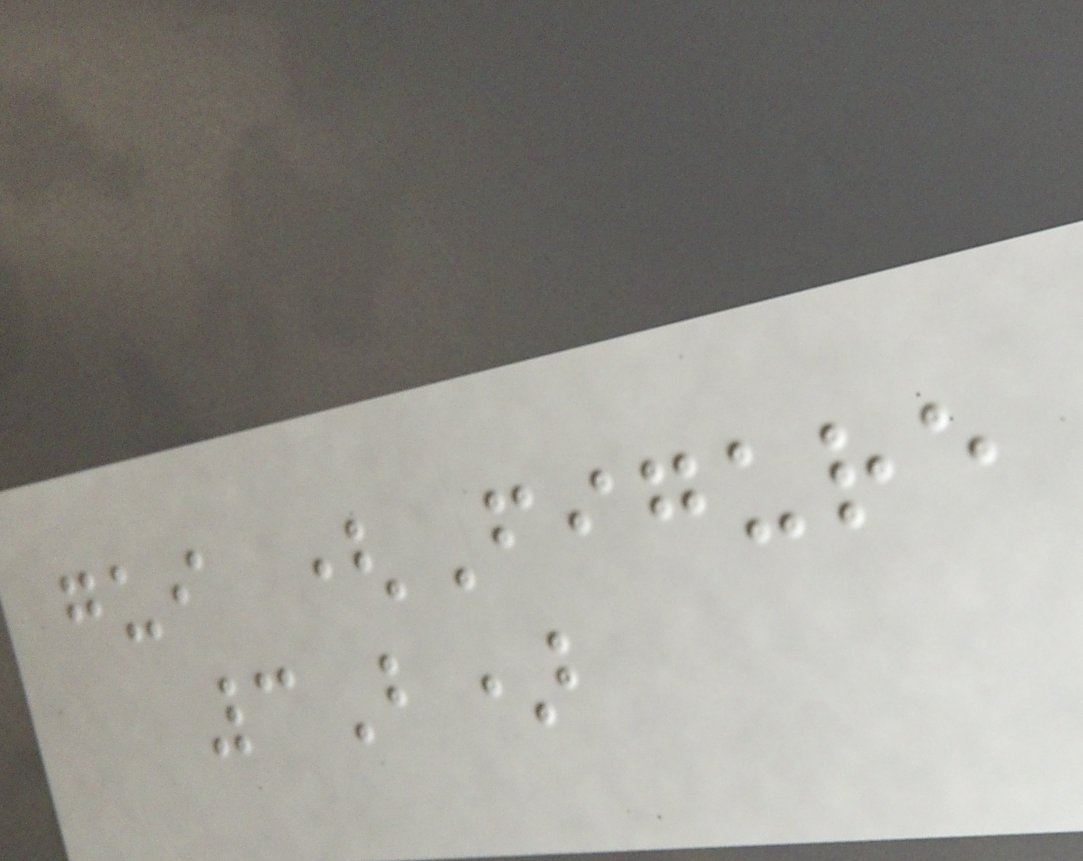gui (Figure
3B)
